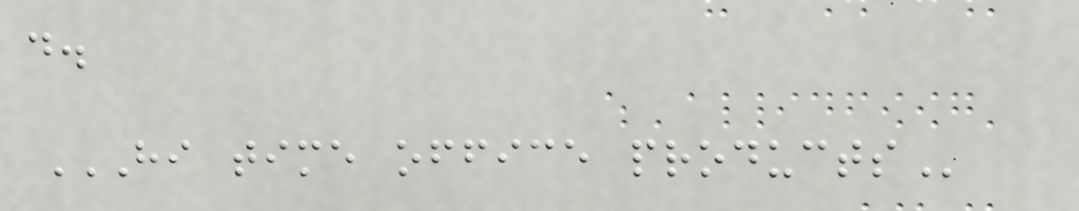d.
HI TIME OFFICE PRODUCTS
